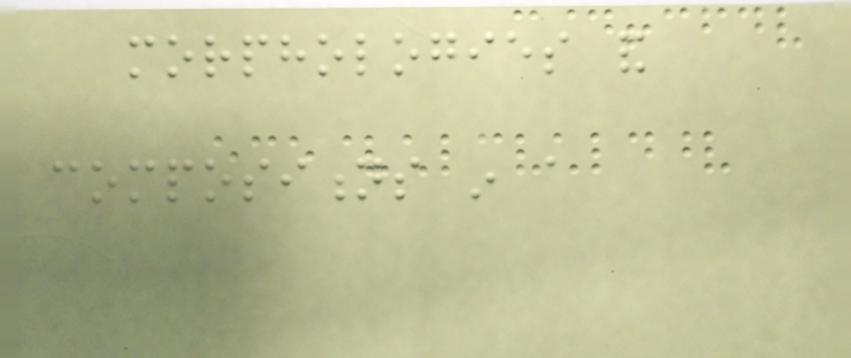morphologies and
compositions in a
